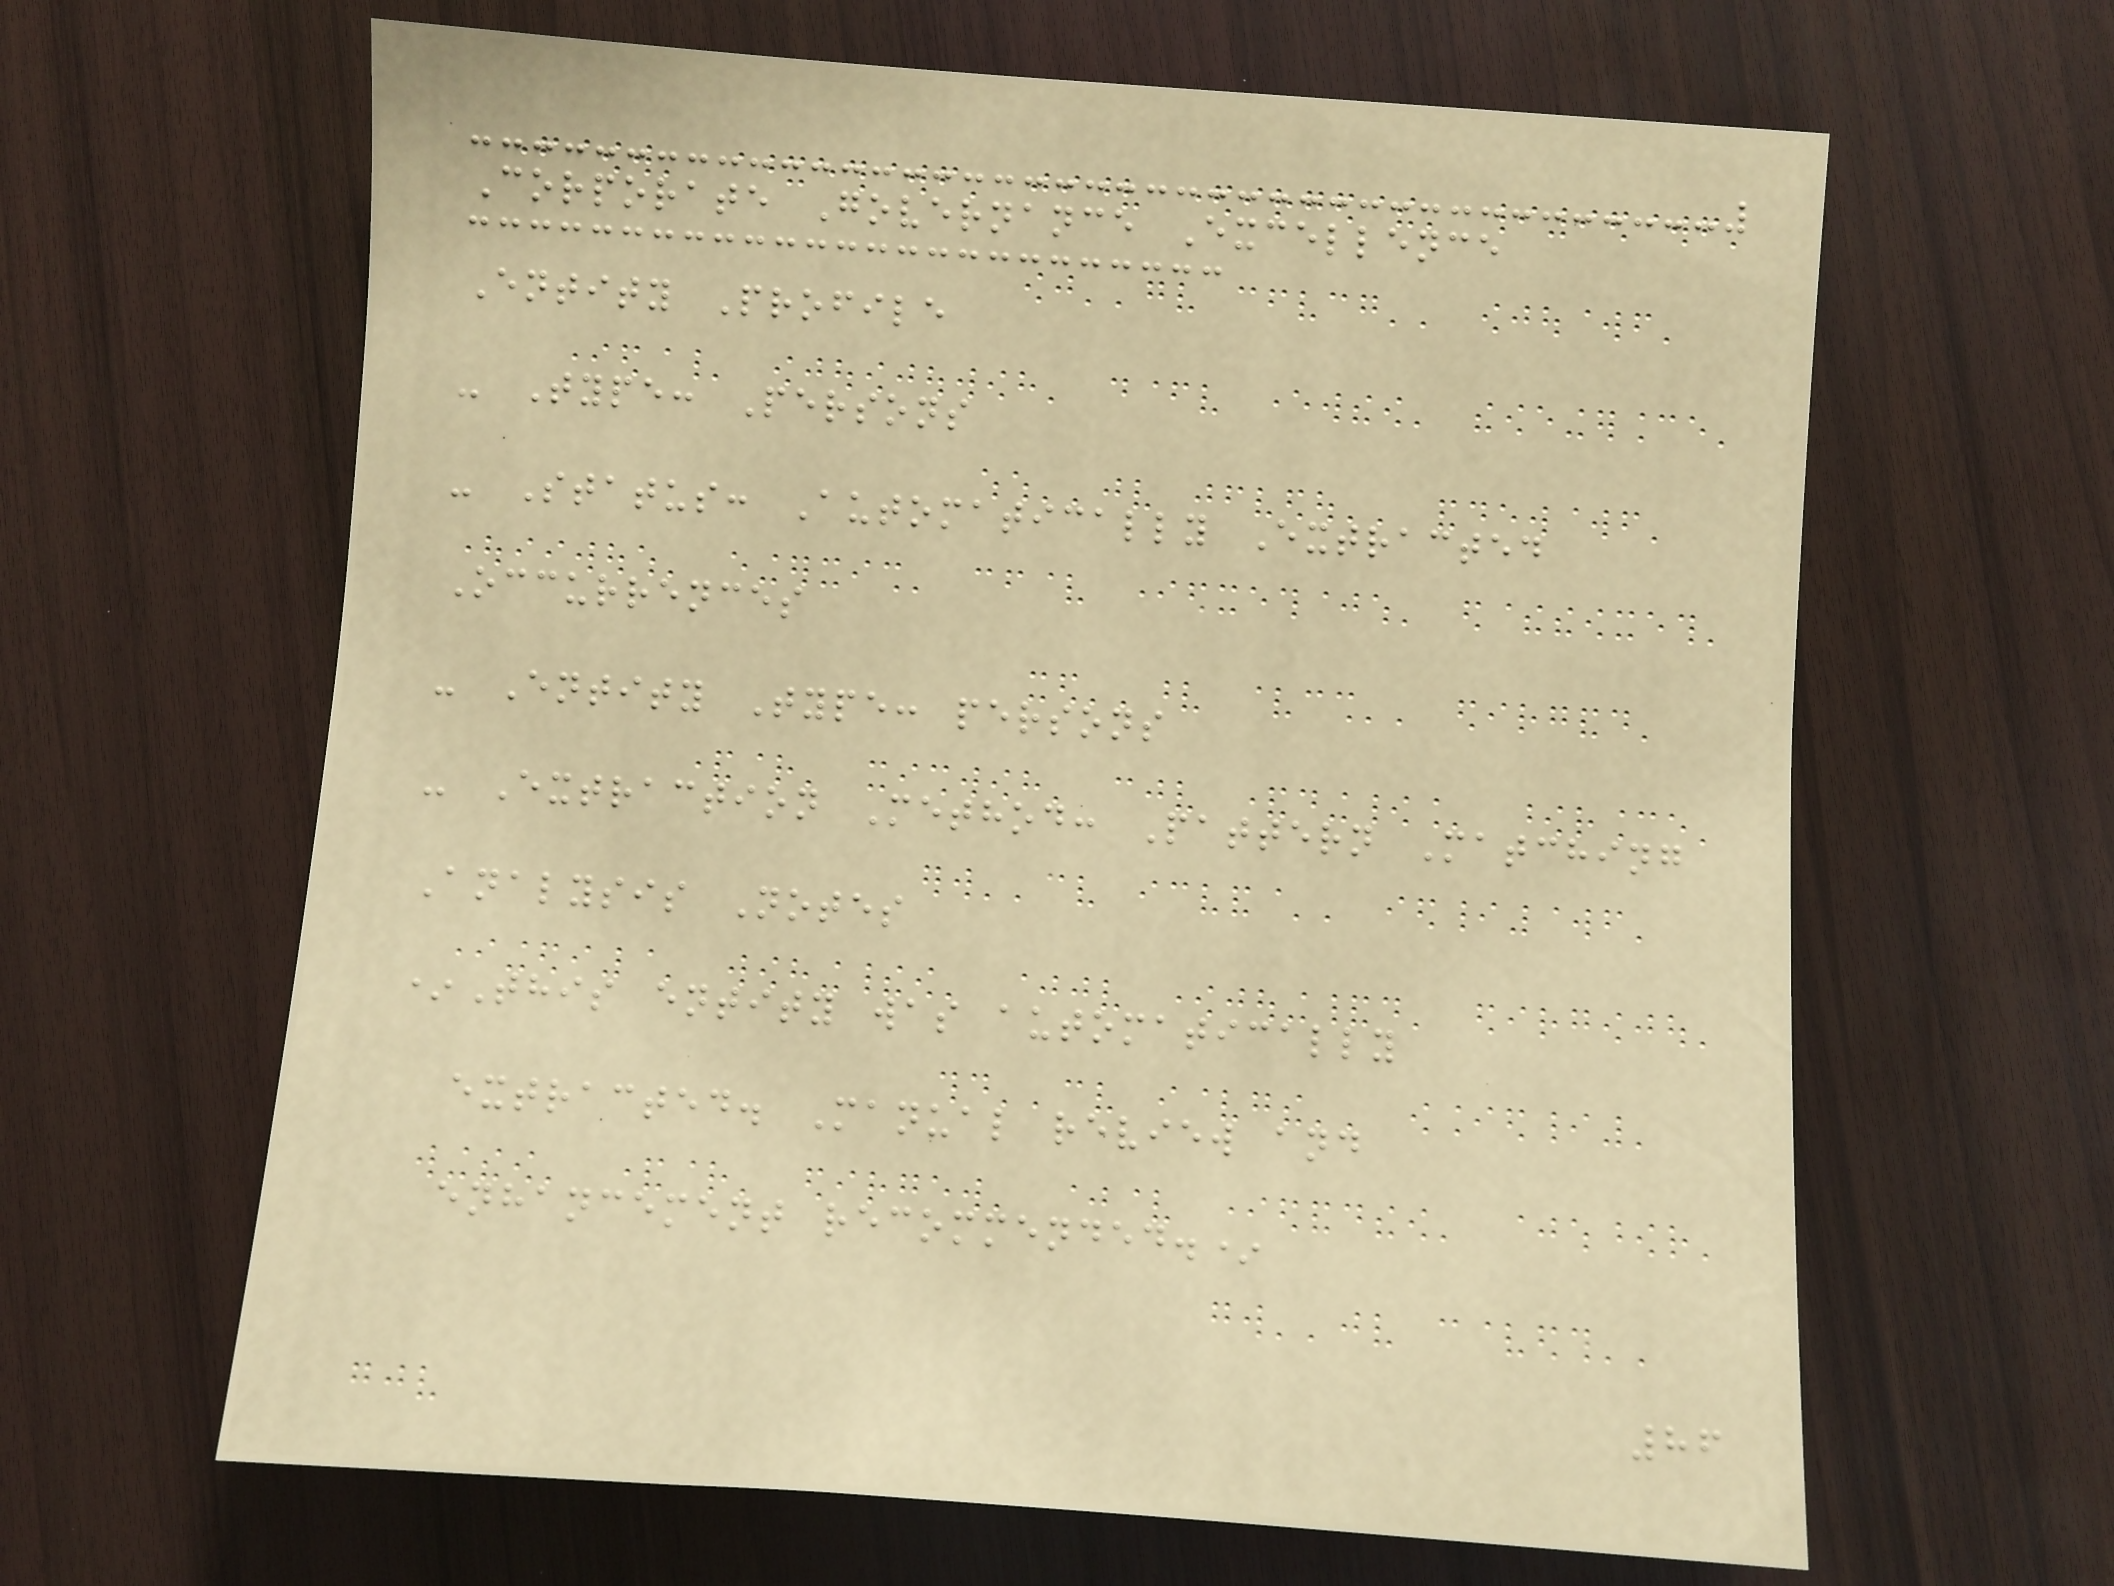Corporate Governance Excellence
Entity Profile
- Type: Persons
- Status: Automatically Extracted
Occurrences
- Entity Type: persons
- Extraction Method: Pattern Matching
Analysis Notes
*This entity was automatically
extracted. Manual review and
enhancement recommended.*
86
